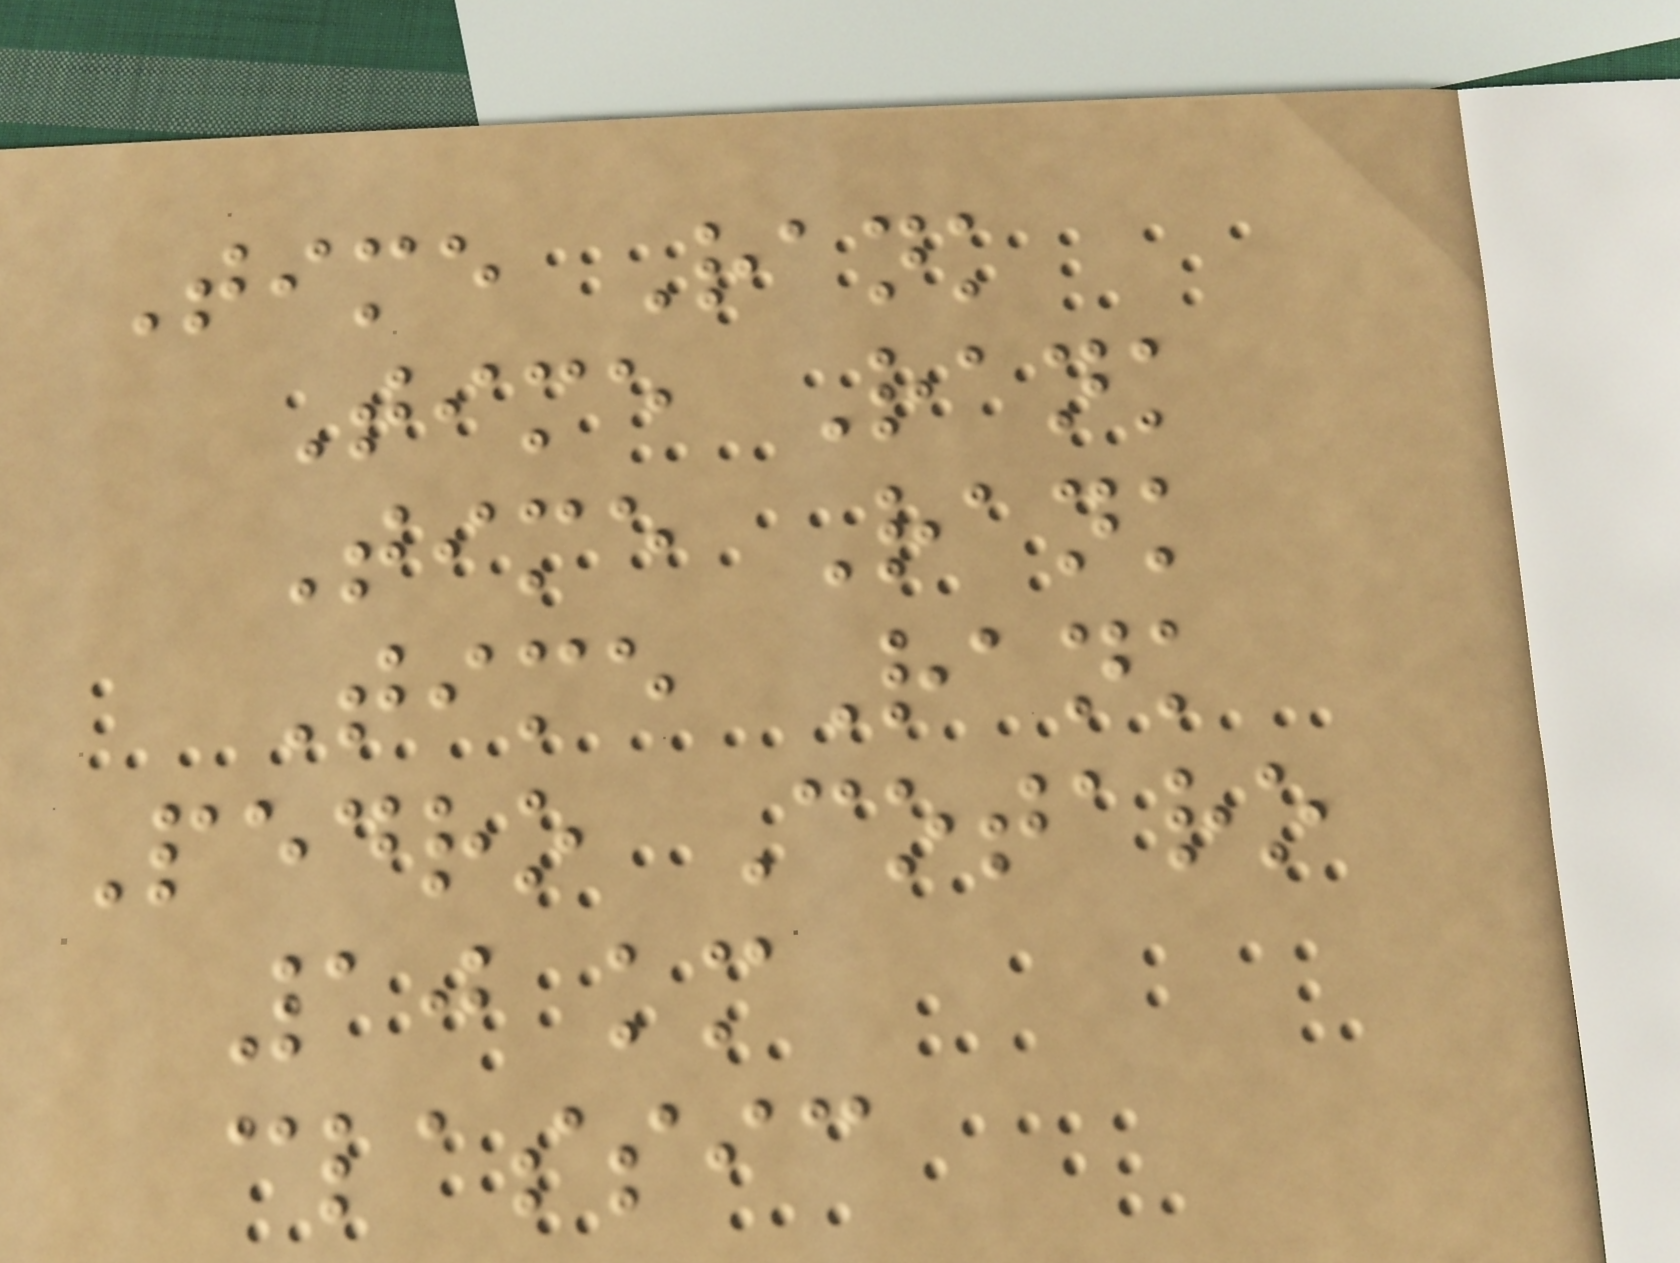Time Rank
Time Rank
Time Rank
Time Rank
Pedro Cotaro
10 km
classic
